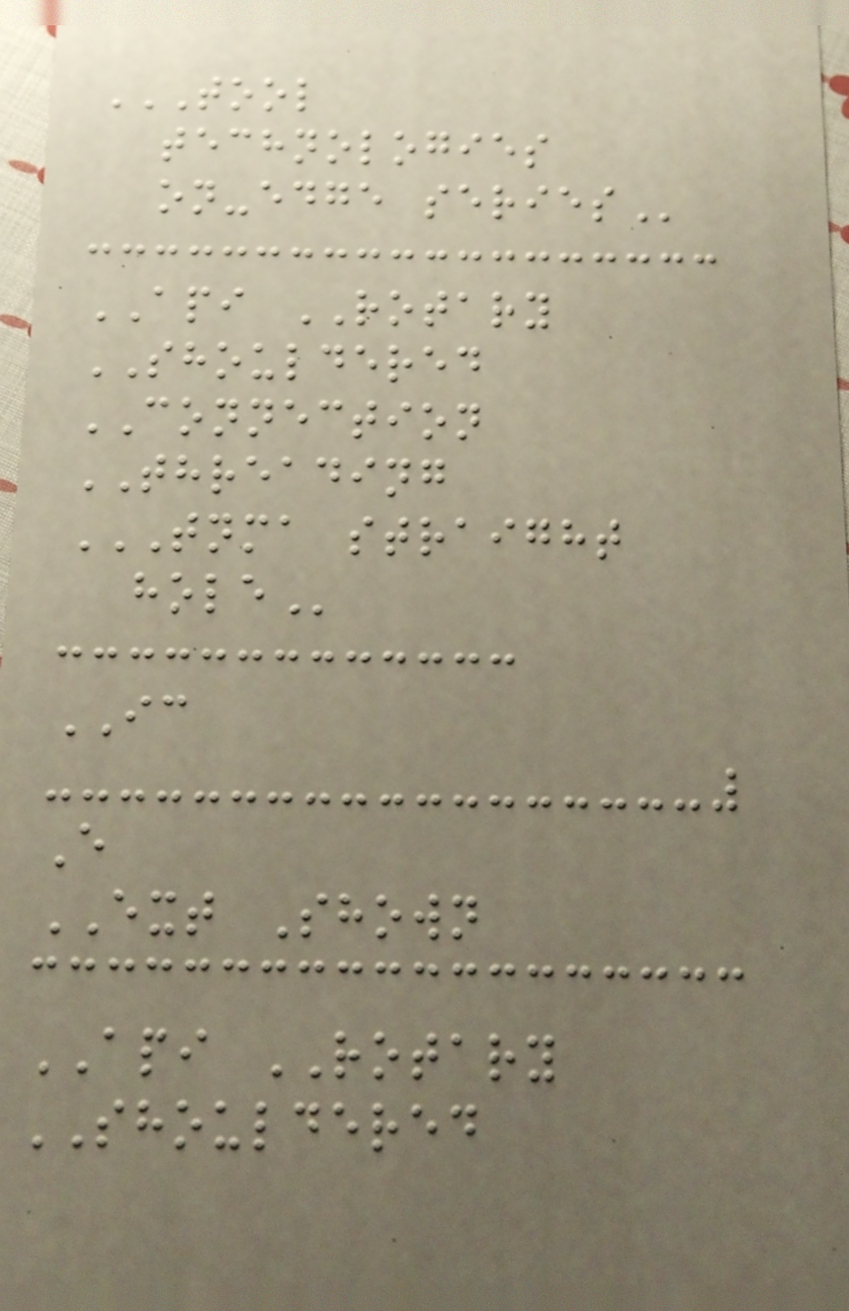TOOL
TECHNOLOGIES
ON-EDGE SERIES
API ROTARY
SHOULDERED
CONNECTION
THREADING
TNMA STRAIGHT
HOLE
IC
E
EXT Shown
API ROTARY
SHOULDERED
